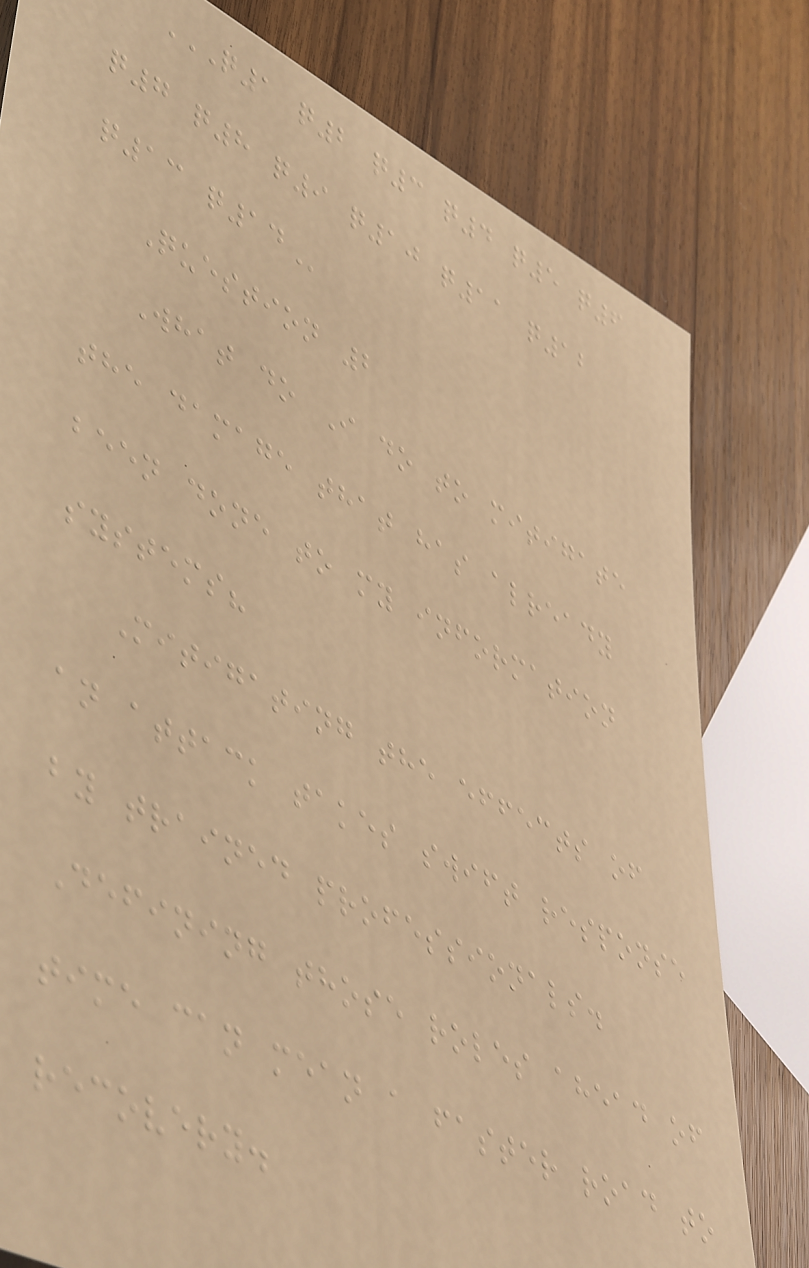Q1 Q2 Q3 Q4 Q5 Q6
Q7 Q8 Q9 Q10 Q11 Q12
Q13 Q14
Question 2
What do I do to mitigate
the damage that has already
been done to my information
systems?
Mitigating the effects of
an attack takes swift response
by trained professionals.
Defining those roles ahead of
time can mean a faster road to
recovery.
